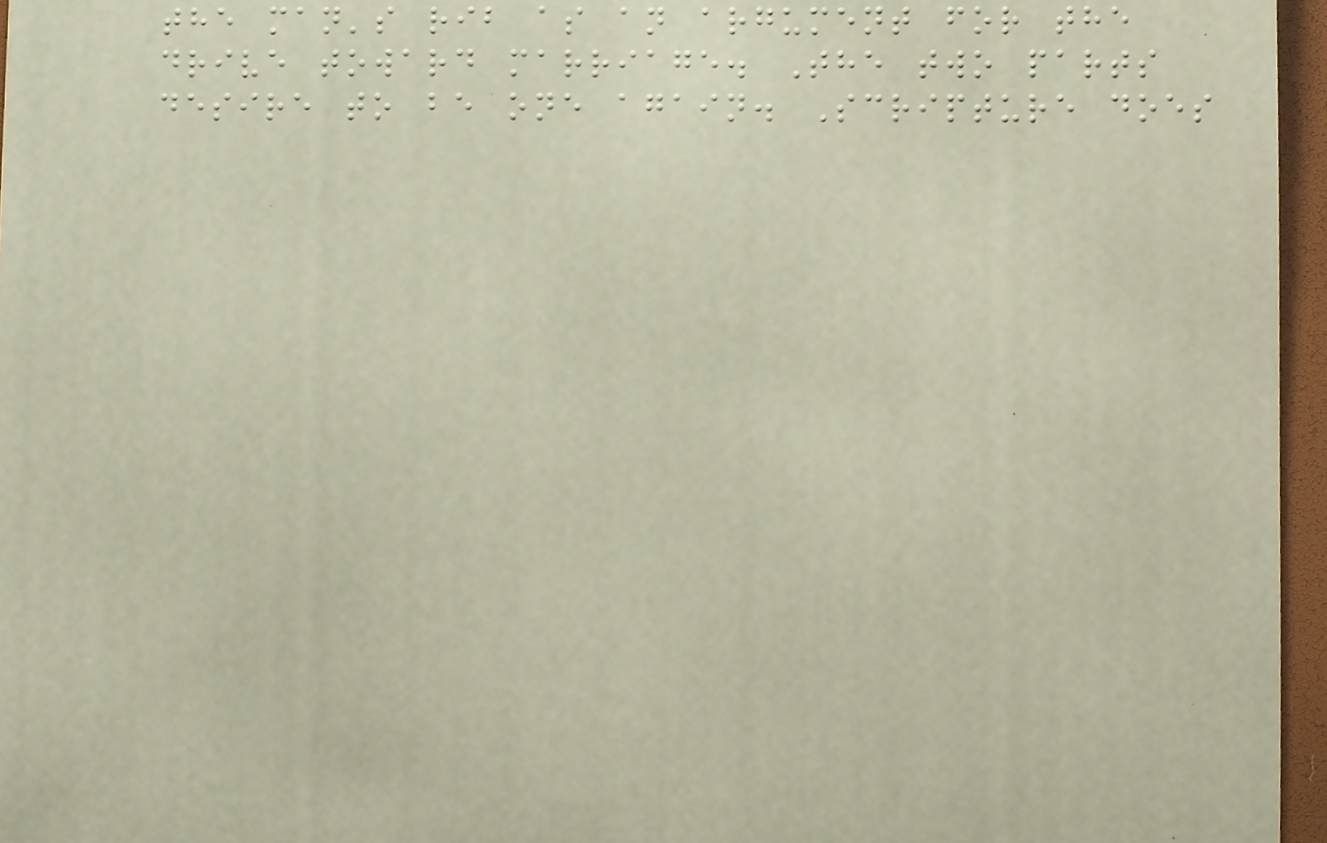the man's rib as an argument for the
drive toward marriage. The two parts
desire to be one again. Scripture does
